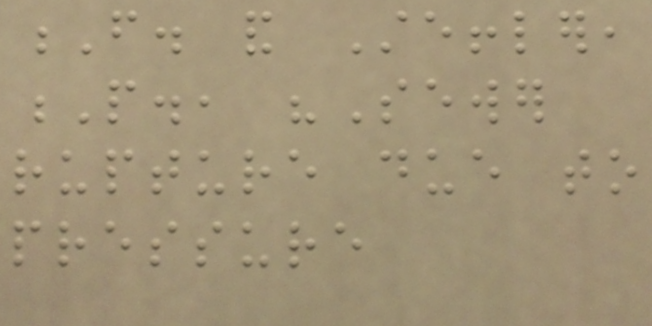F. and Steffler,
P., "Sewer
rupture due to
pressure
